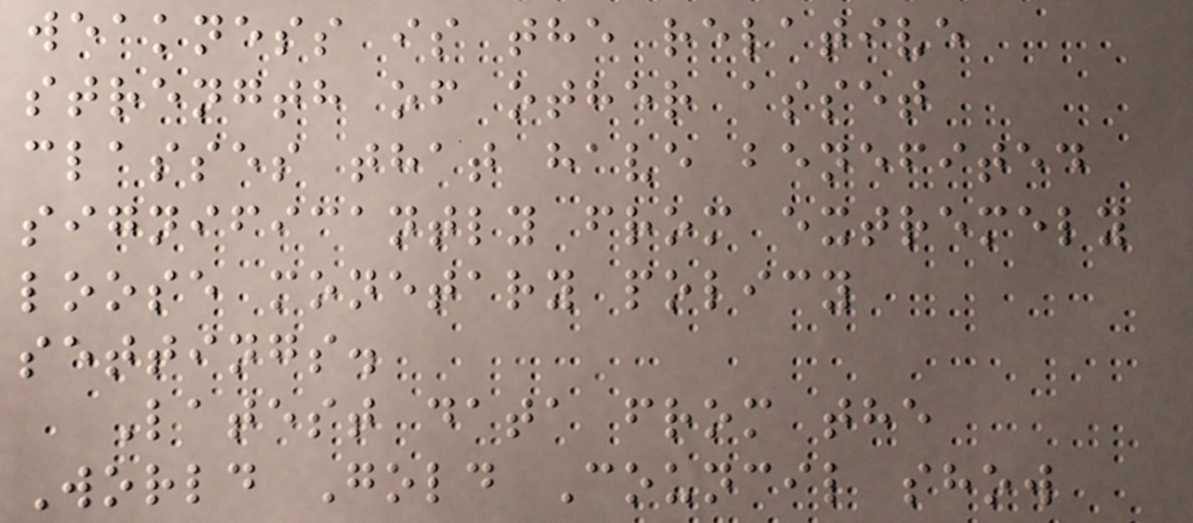weakness is the relative
strength of other asset
classes that have benefited
significantly from extremely
loose monetary policy
settings.
Latest data from the
World Gold Council show
